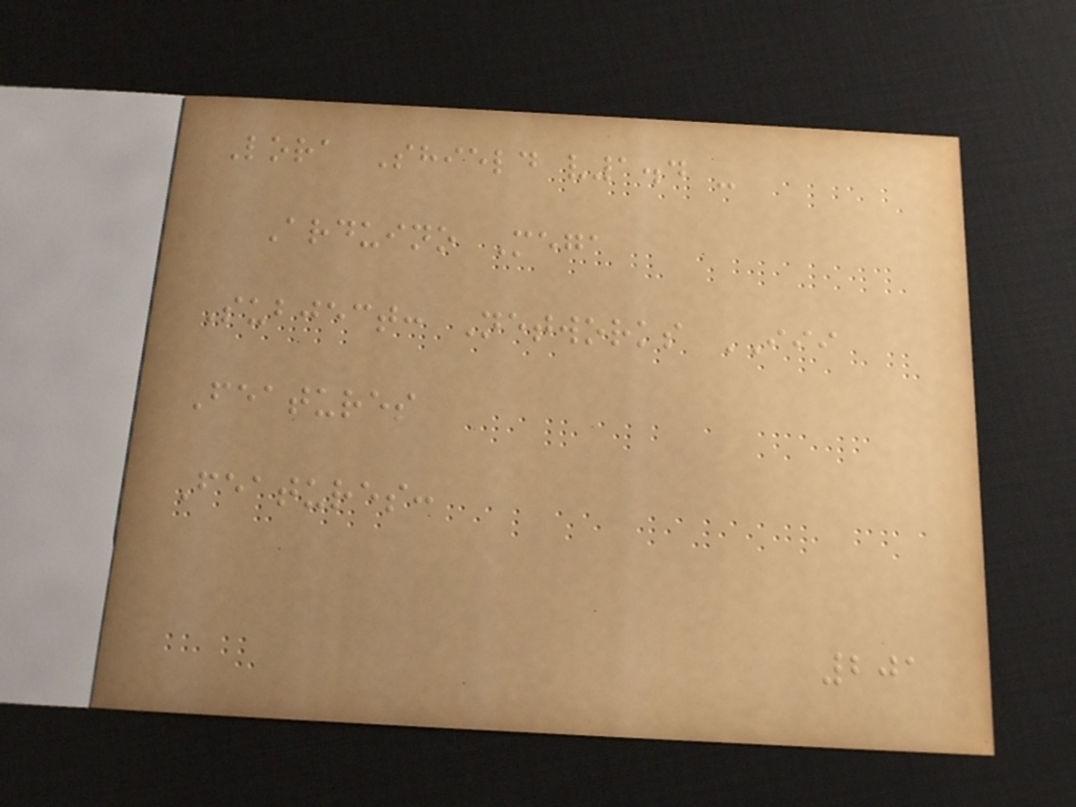Lora Shield v1.4 -
Arduino Mega
Subject: Networks III
Features
Features:
201
